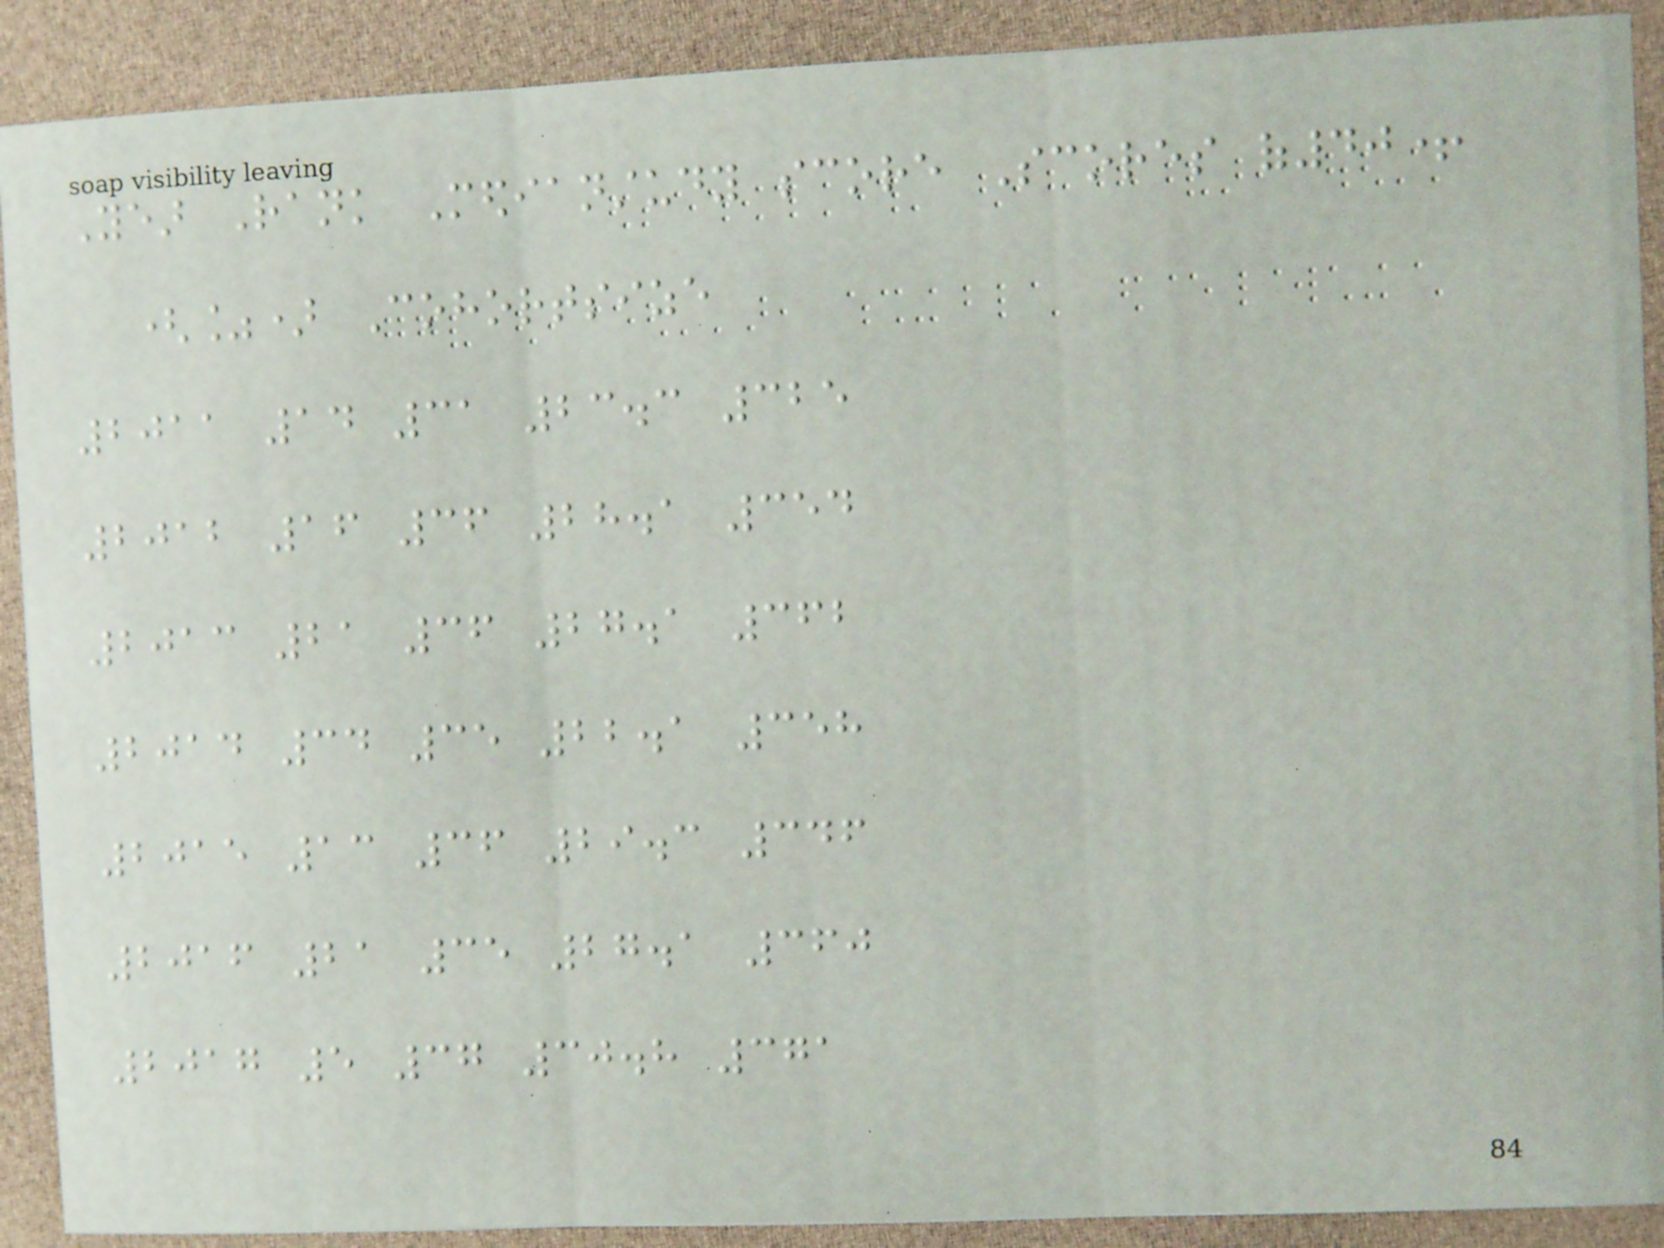Year Rank Medianstudy score Scores of40+
(%) Cohortsize
2011 14 31 23.3 325
2012 16 36 28.1 354
2013 21 36 27.1 362
2014 34 35 22.1 358
2015 13 36 29.3 346
2016 21 35 27.1 360
2017 5 37 30.8 371
